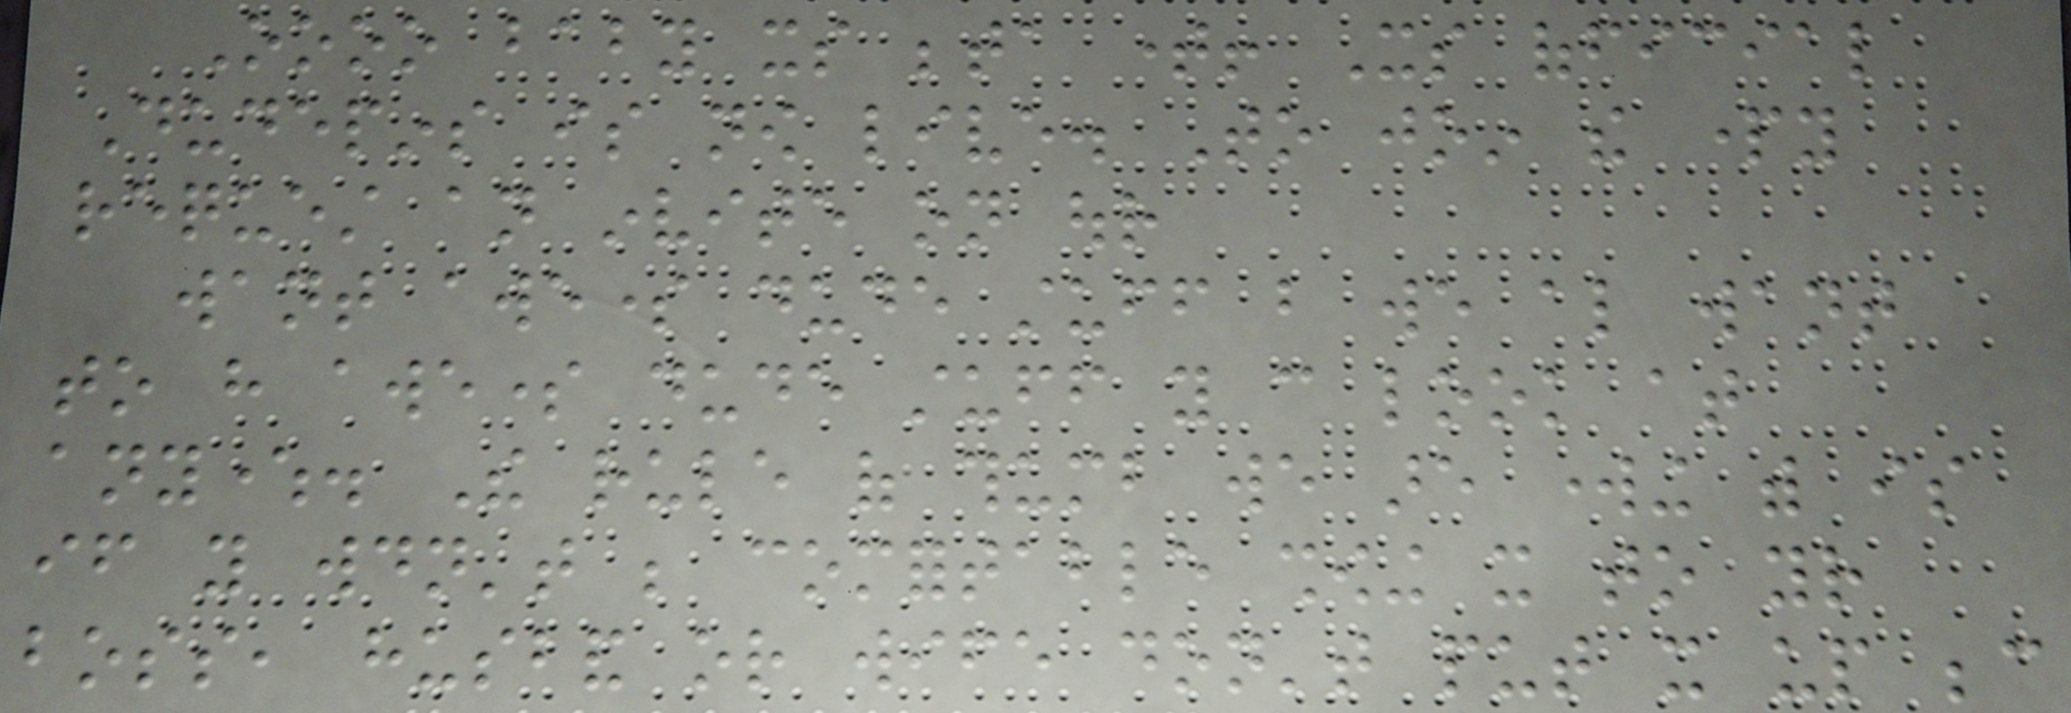Oooo baby its beta time! Its official
Dudepins is now live. To join the party
request an invite on our
want awesome dude stuff but we also want
to have awesome dude stuff you can look at
anywhere. The rule of thumb we are working with is
if you wouldn't be comfortable showing it to your
boss, husband or wife don't put it up because
